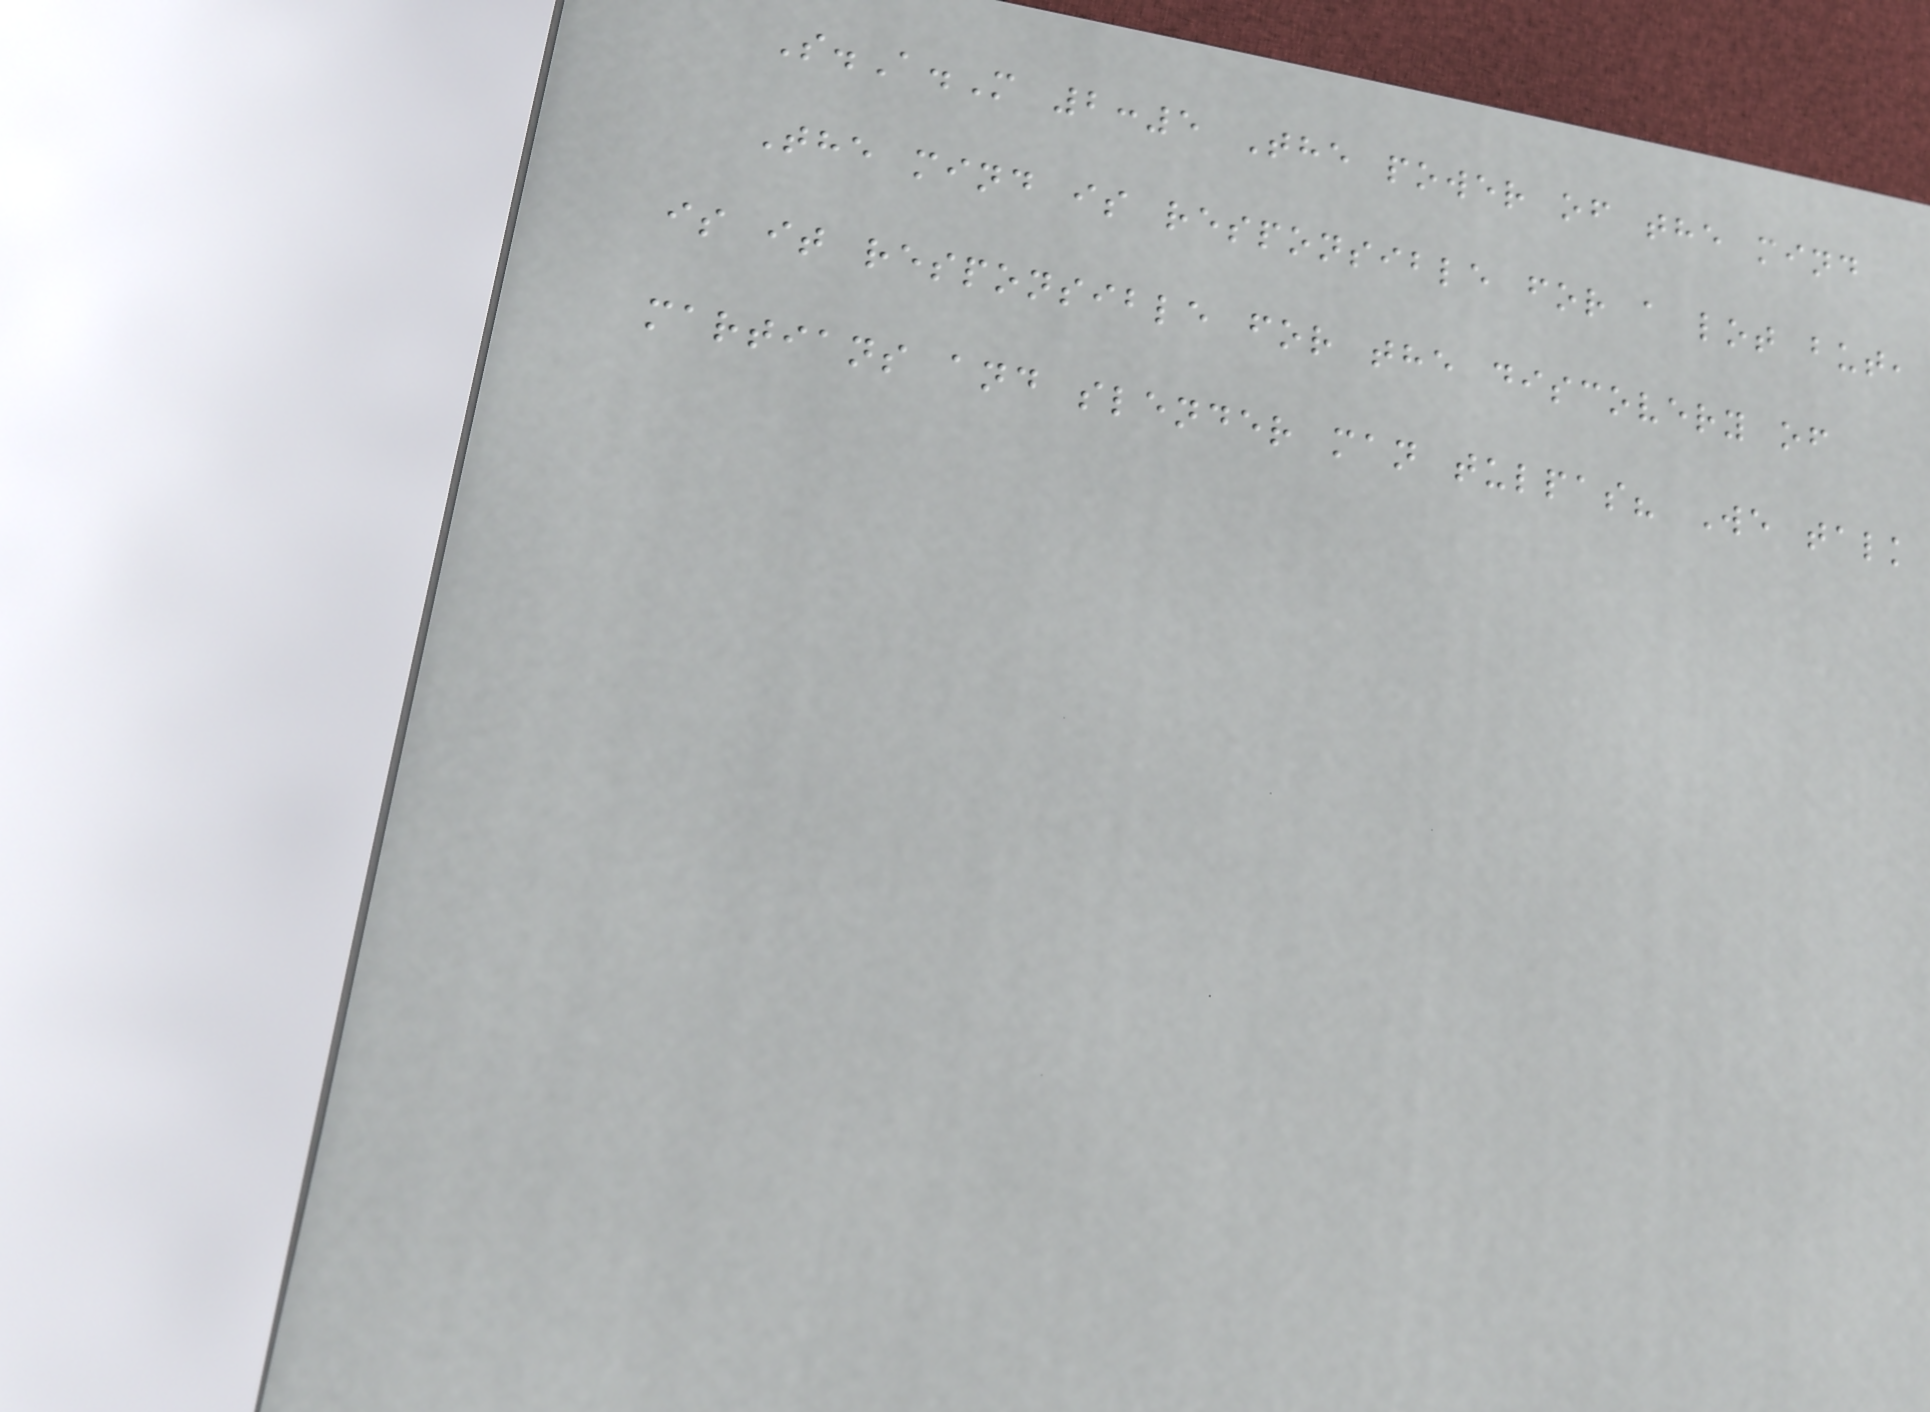S.A.M 2:5 The power of the mind
The mind is responsible for a lot but,
is it responsible for the discovery of
martians and slender man tulpas? We talk
